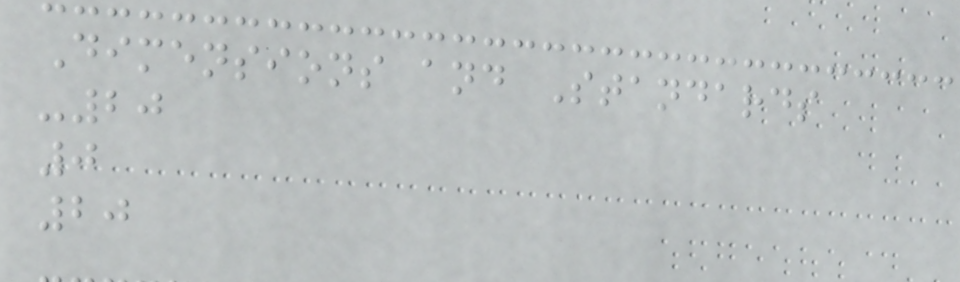Dimensions and Standards
-20
0
20
